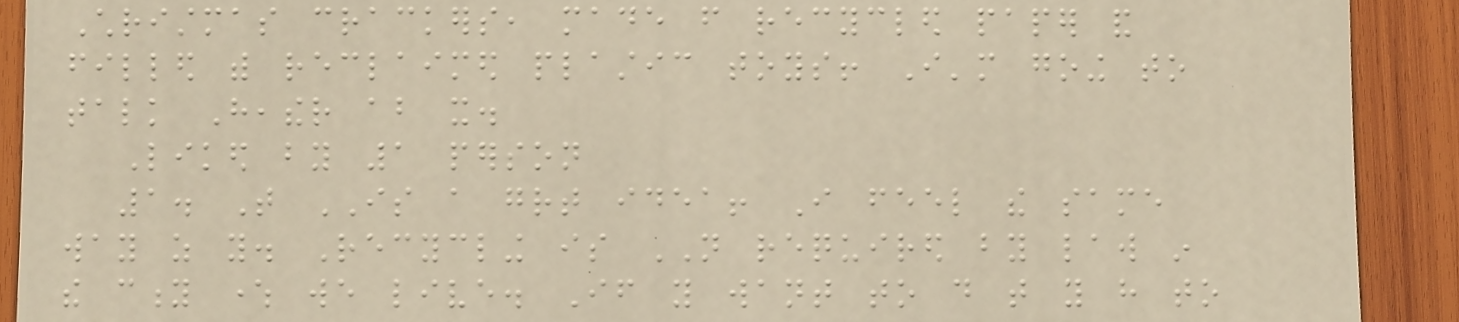Christmas crackers, made from recycled paper and
filled with reclaimed plastic toys! I'm going to
talk Heather about it.
Liked by 1 person
1. That IS a great idea! I feel the same
way as you. Recycling is NOT required by law in
the city where we live. If you want to do that you have to
